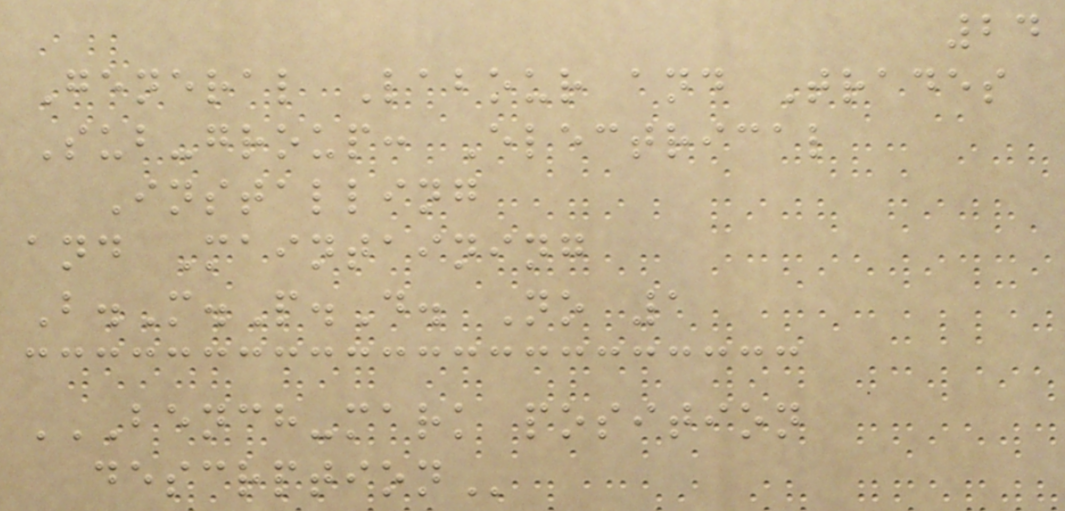24
General Labour and Trades
Sub-group: Electrical
Installing
and Maintaining
B.M.P.D. No 1
BENCH-MARK POSITION
DESCRPTION
